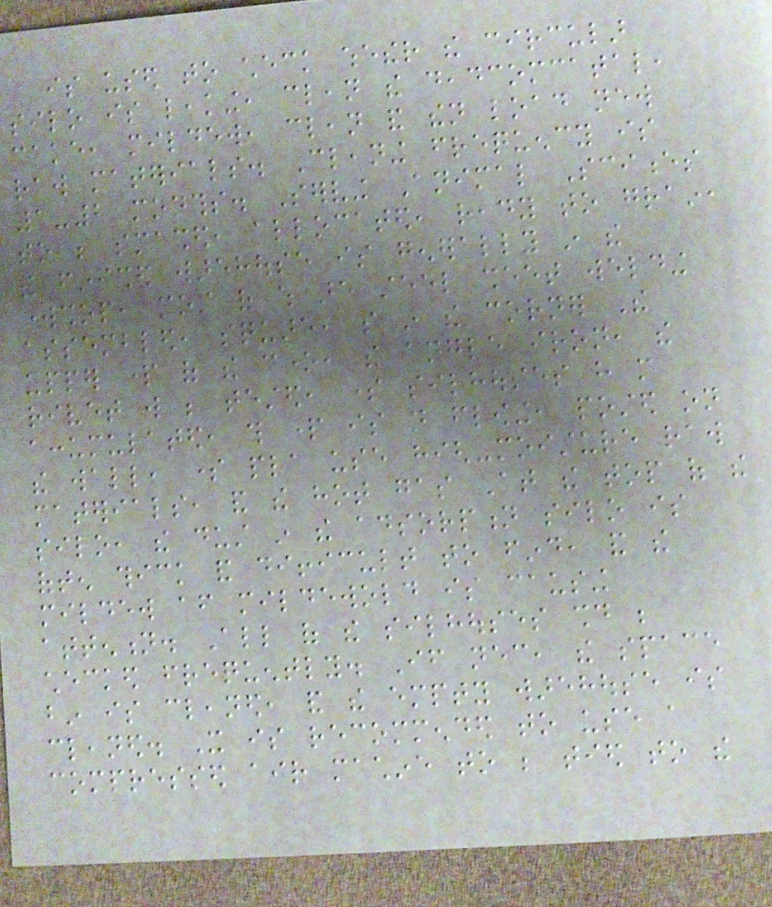is used to check whether the circular
silo is leaking, clean the deadcomcatal,
cake, mildew, clean and then load new
raw materials. Cleaning frequency is
1-2 months. Serving Animal Sciences
to be smashed, allocated, ready to grain,
the finished warehouse is generally in the
workshop, most of which are steel sheet welding
assembled, square, so in the corner The
upper part of the cone, the angle iron, the
rivet will be tested, some silhouses have more
accumulated, this part is not flowing, posted on
the wall, some pla use high-moisture raw
materials, and the hot gas At the top of the
silo, the dust in the adsorption silo is
often thick and difficult to find, and the
mildew after mildewold is causing
attention. All of the silhouses should be
checked frequently. If necessary, the space
bin is cleaned, and the empty warehouse is
cleaned. It is recommended to use a
compressed air machine to be tied to the
